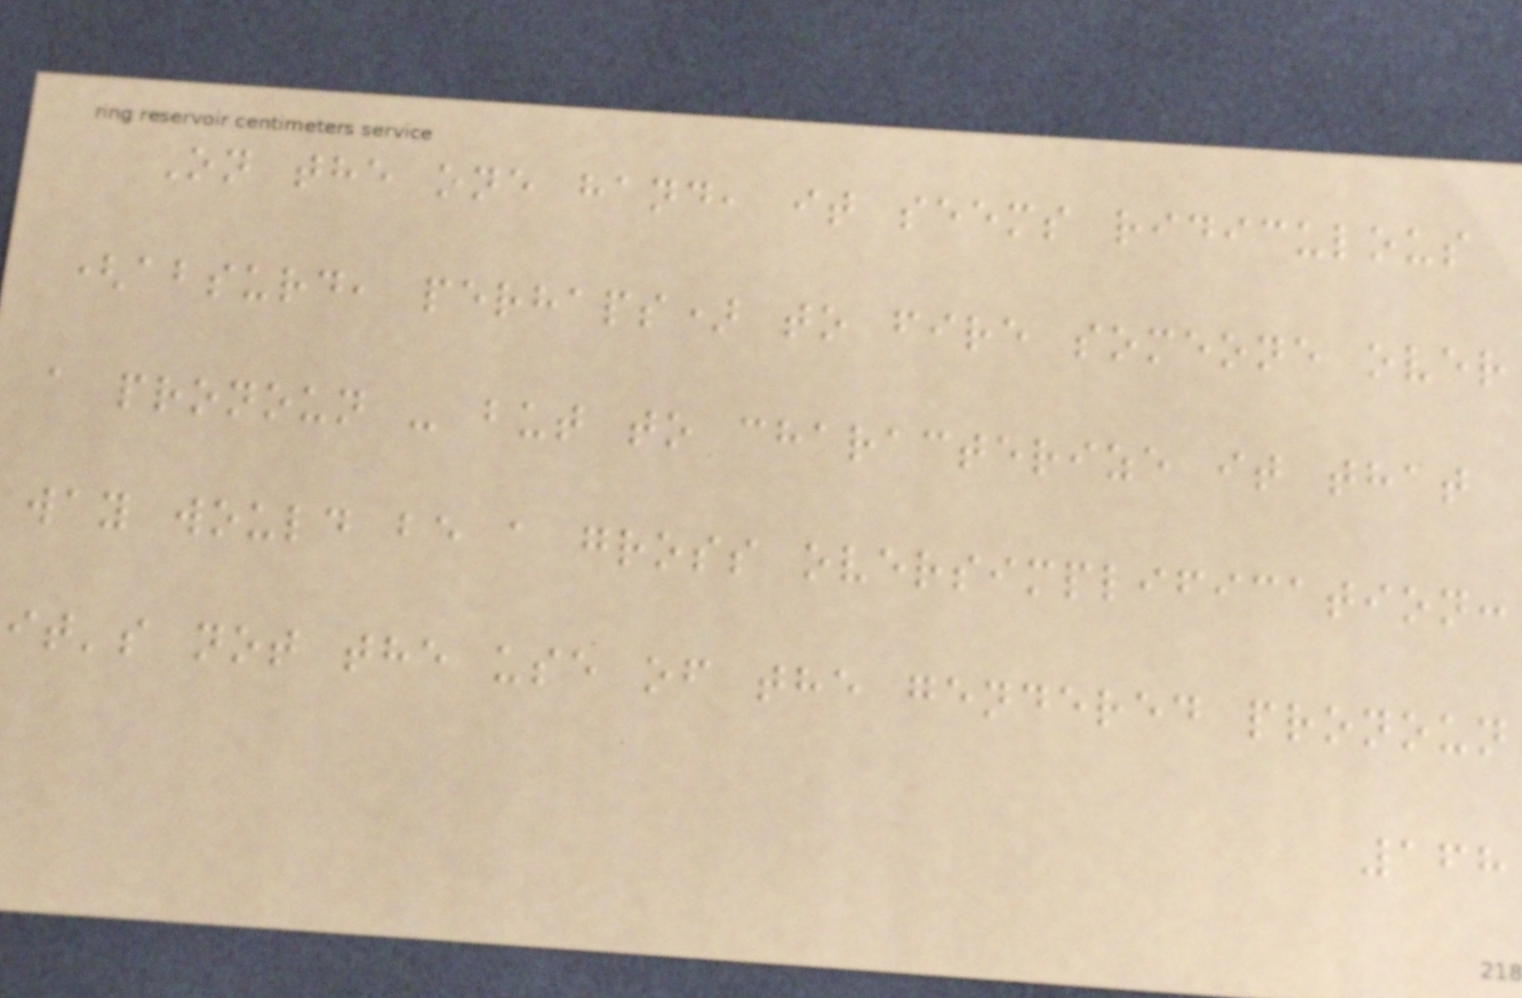On the one hand, it seems ridiculous
(absurd, perhaps) to fire someone over
a pronoun - but to characterize it that
way would be a gross oversimplification:
it's not the use of the gendered pronoun
168
